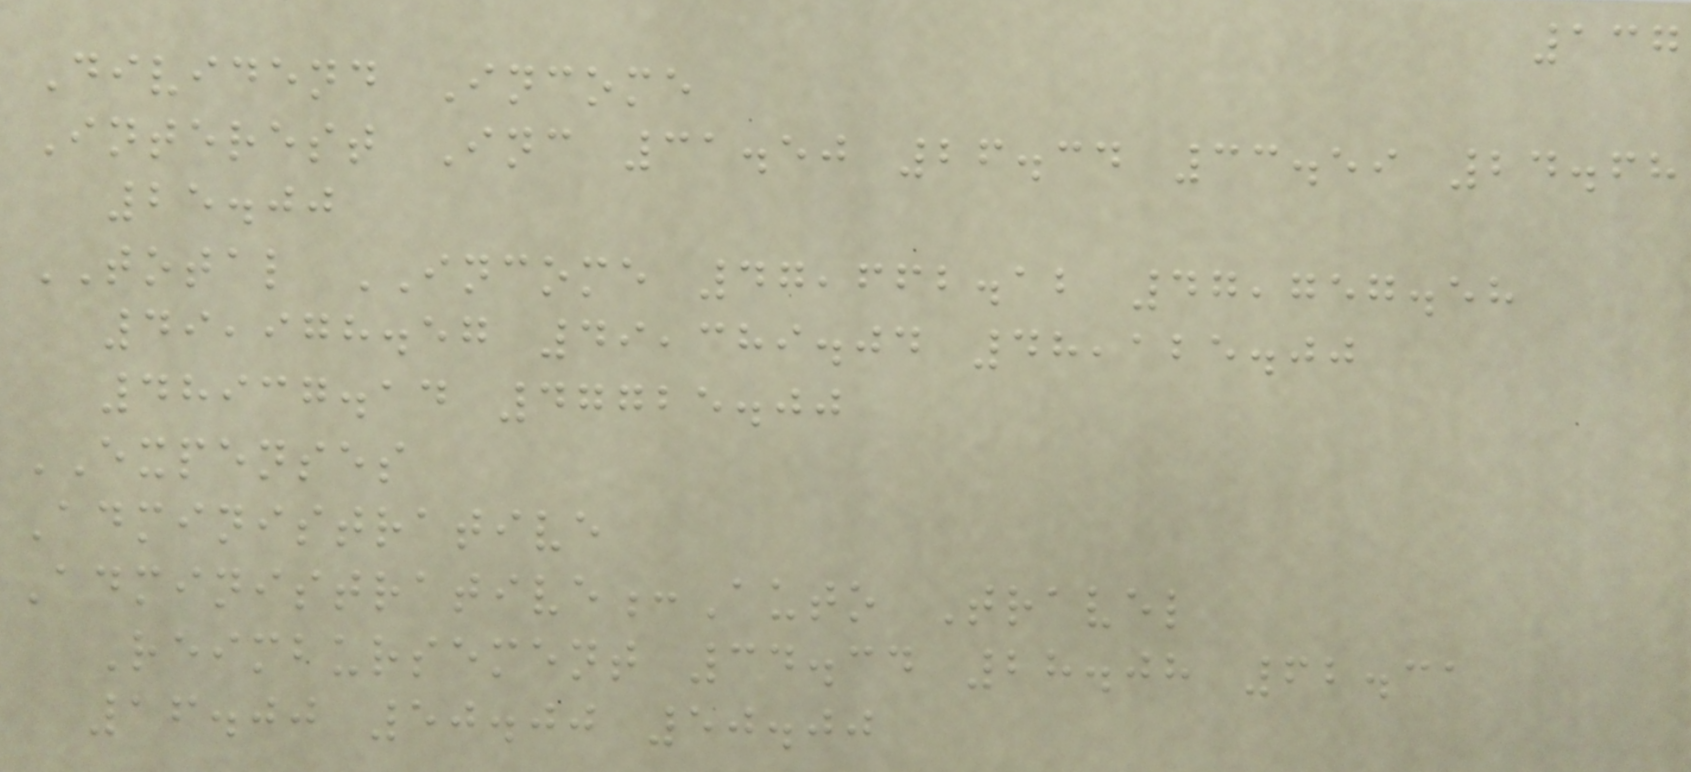137
Dividend Income
Interest Inc 31.50 26.34 33.59 24.68
25.00
TOTAL INCOME 47,662.12 47,757.58
49,978.57 49,389.04 48,125.00
48937.14 47725.00
EXPENSES
Administrative
Administrative:Auto Travel
Reimbursement 34.34 28.08 62.31
16.00 50.00 50.00
